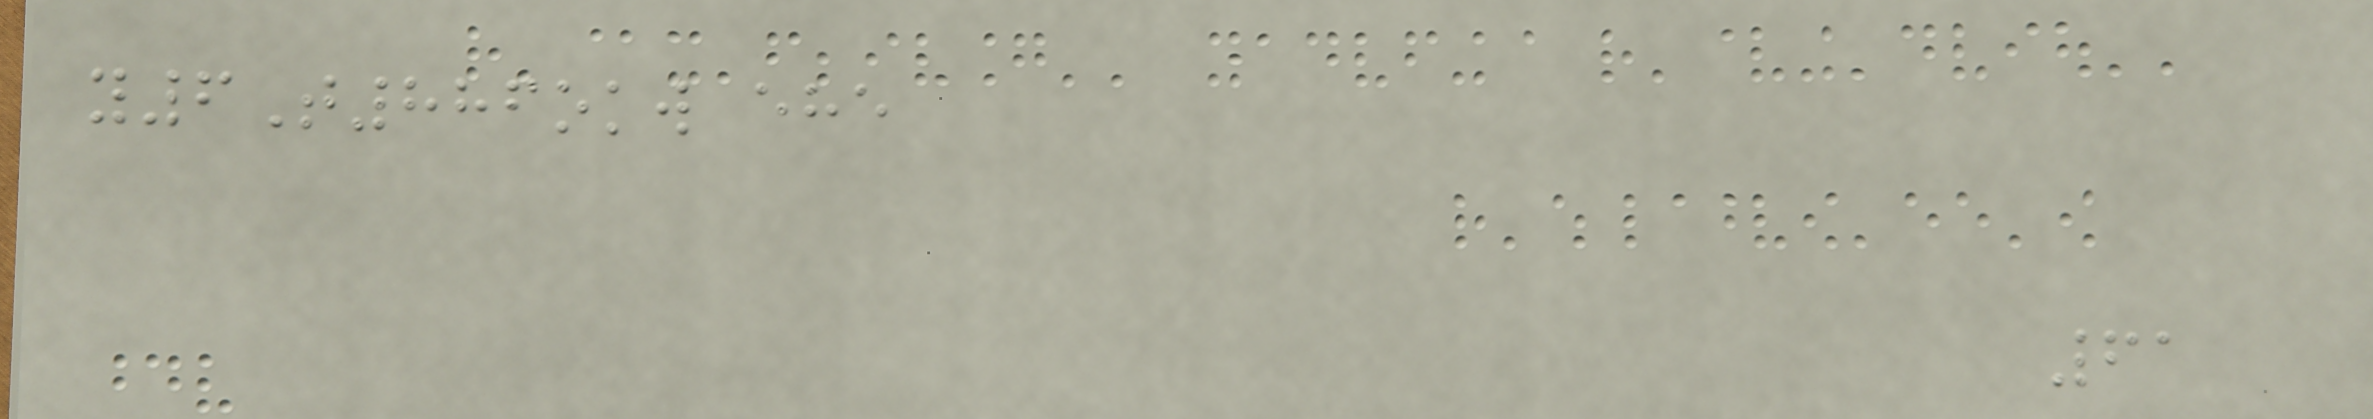y6T886okw ehe
61
